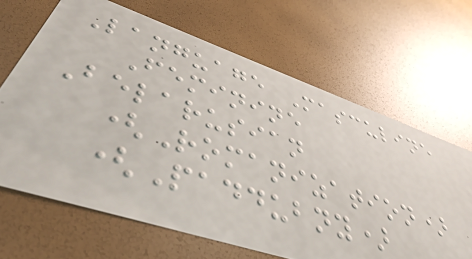Language Masculine
Feminine
Belarusian
(Romanization)
(Paddubny)
